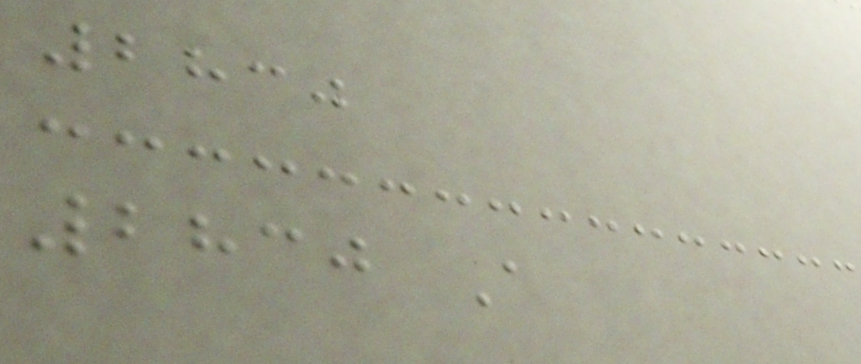2830
2830 A
